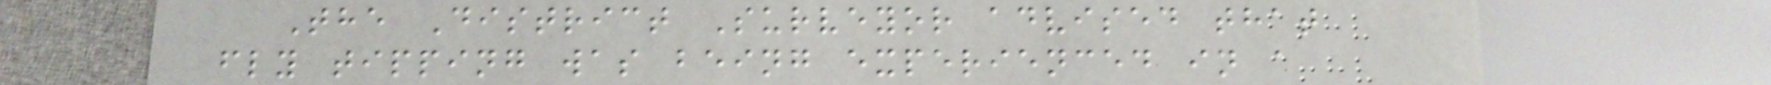The District Surveyor advised that
fly tipping was being experienced in a
